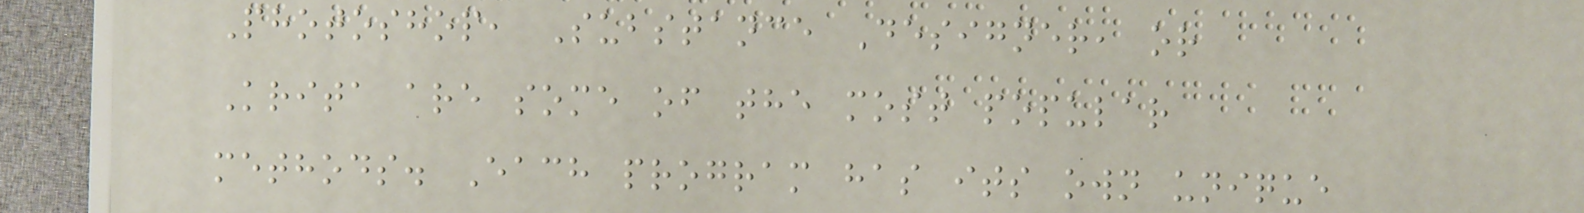Photoshop, Substance Designer, or
Krita are some of the most popular
methods. Each program has its own unique
